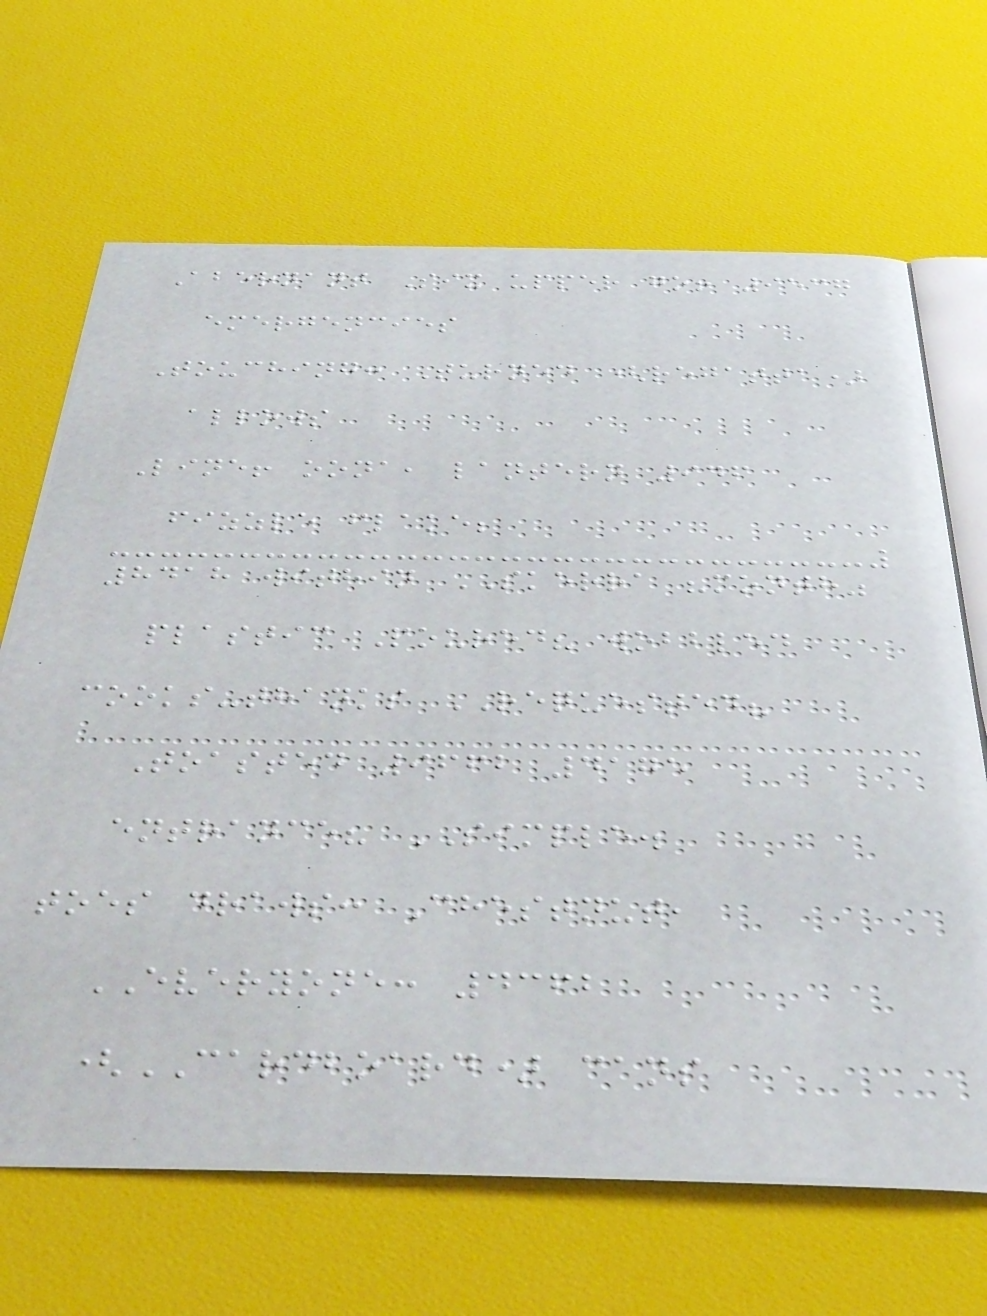Abernant Six upper go! 9537
emergencies
Touching: Turned (regatta)
allows
Line! oona, lantern 946
fizzle flake;
8418 within SKERRA "month"
plastic Poured? wobbled
cooks-thanks REQUESTED?
Toasted 9662 4175
entrance? SIMPLE.
toes draws: Chestnut,
EVERYONE: 4362
(CARDBOARD) cans
